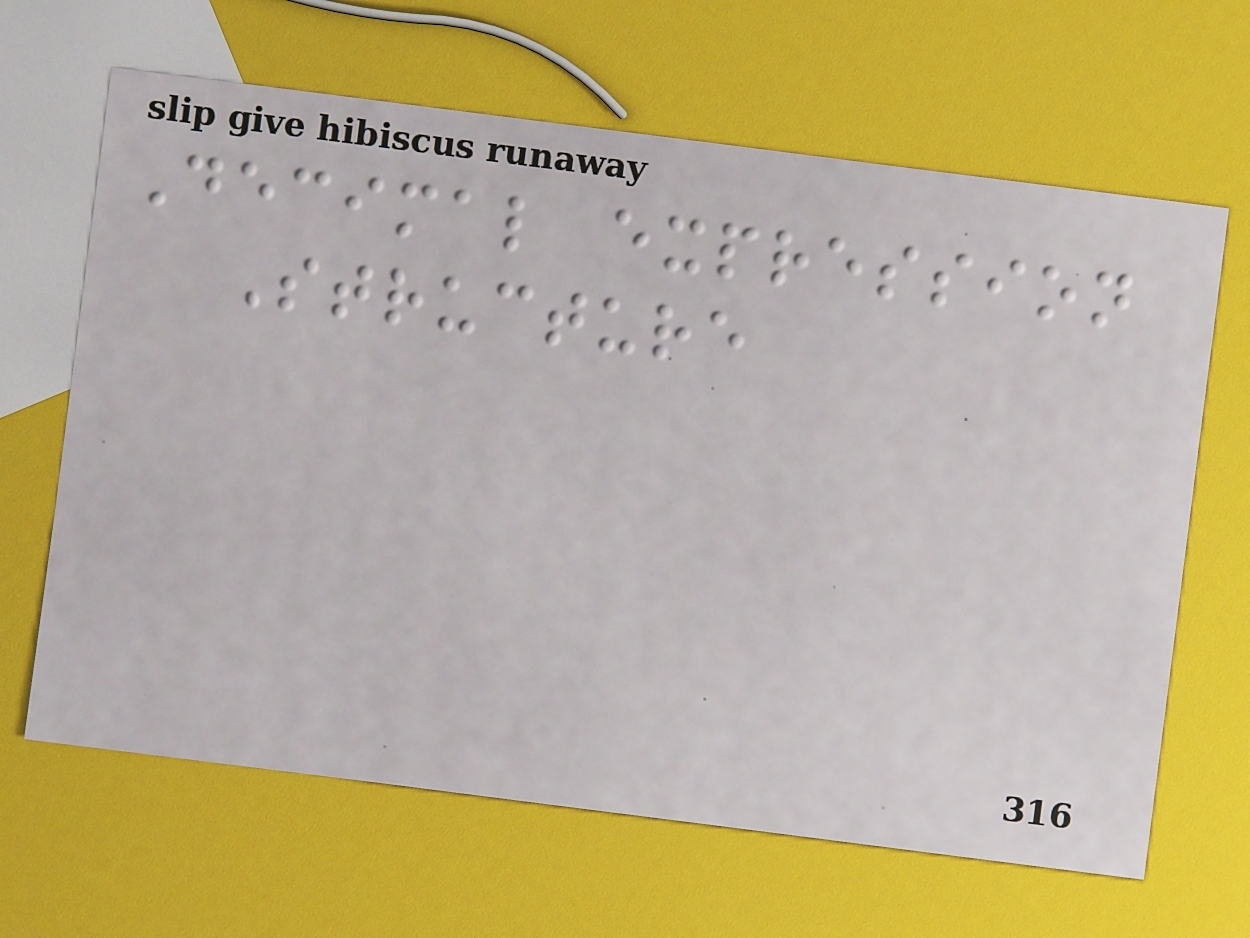Decimal expression
Structure
